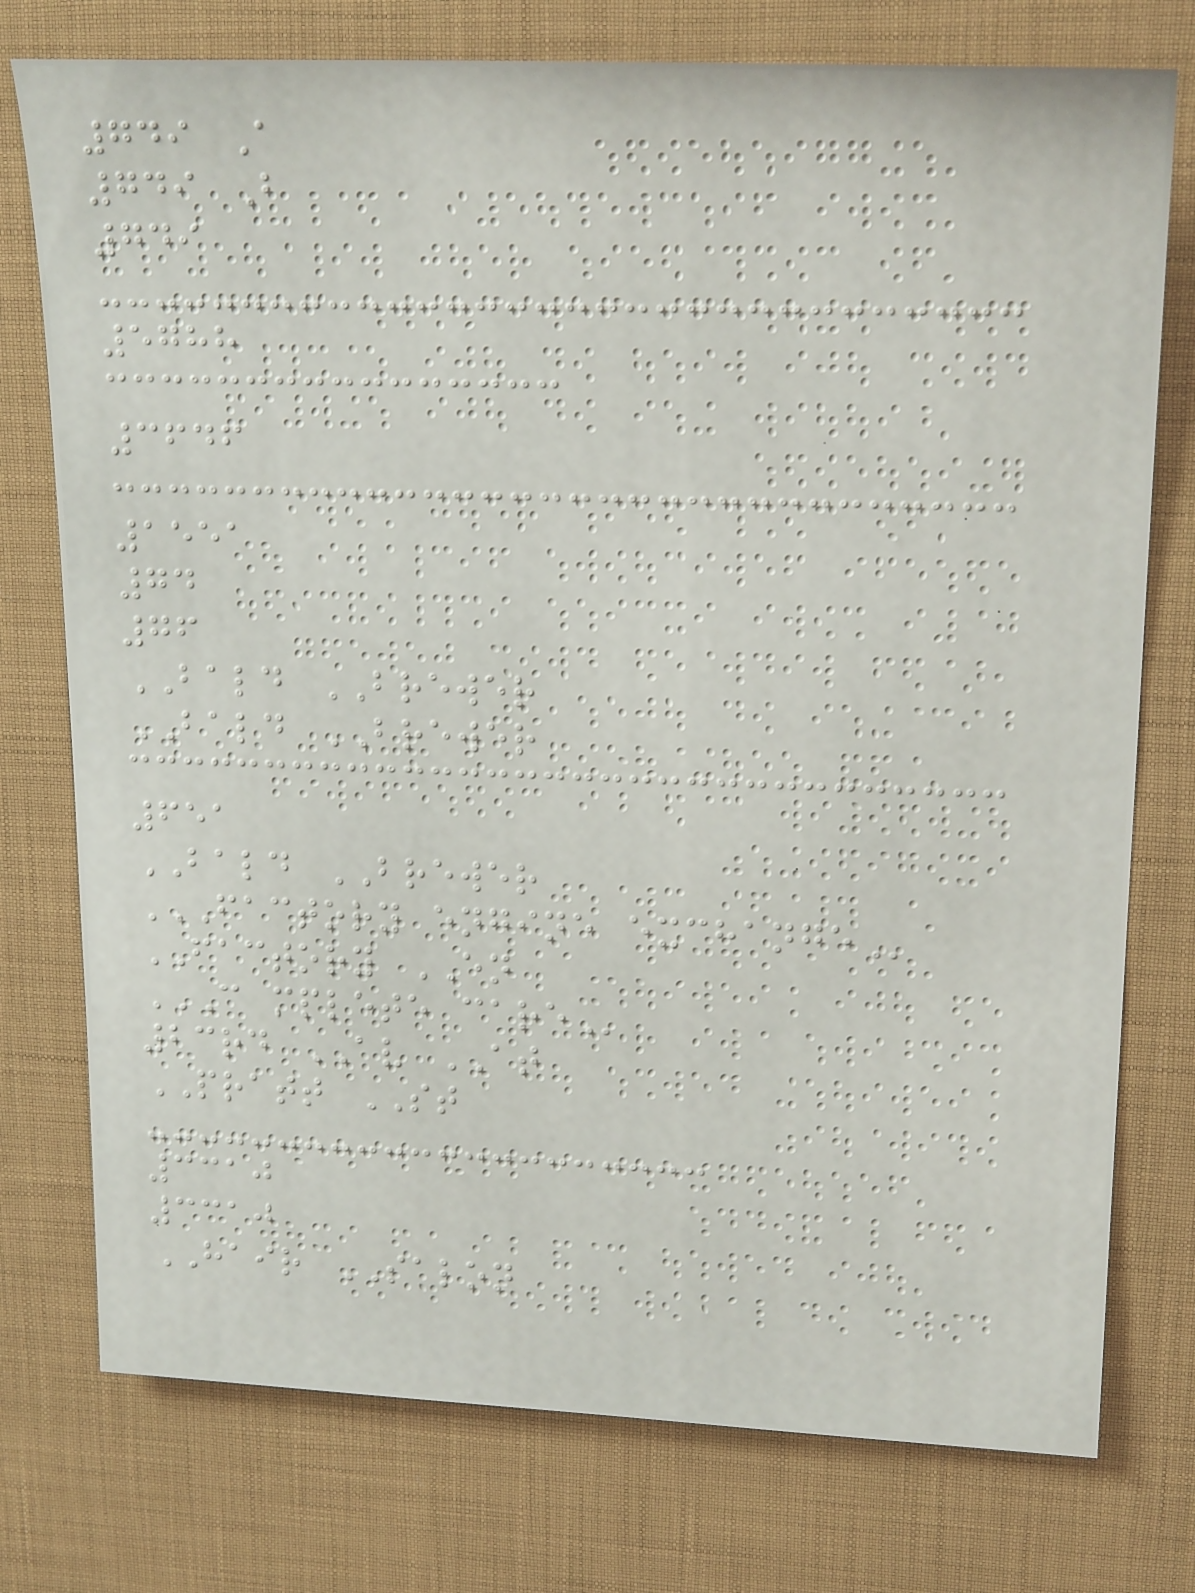749 A
749 B
749
5788
3646
1551
74
76
BALD BREWER
BALD BREWER
651
BALD BREWER
FACTORY ENGINE EXCHANGE
FACTORY EN
C MPLETE CARE
23rd AV AT
PRATT ST
3310
3310
HAIR SALON
